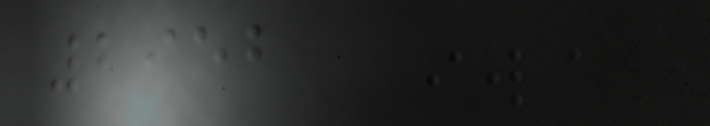2952
